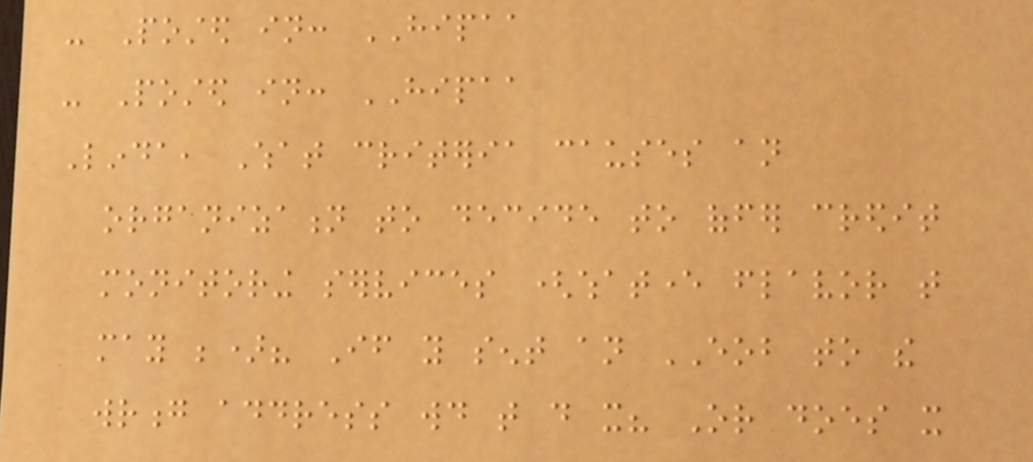- Posted in: HIPAA
- Posted in: HIPAA
Linda, What criteria causes an
organization to decide to offer credit
monitoring services (whatever flavor that
may be)? If you sent an EOB to the
wrong address would that do it? Or does it
